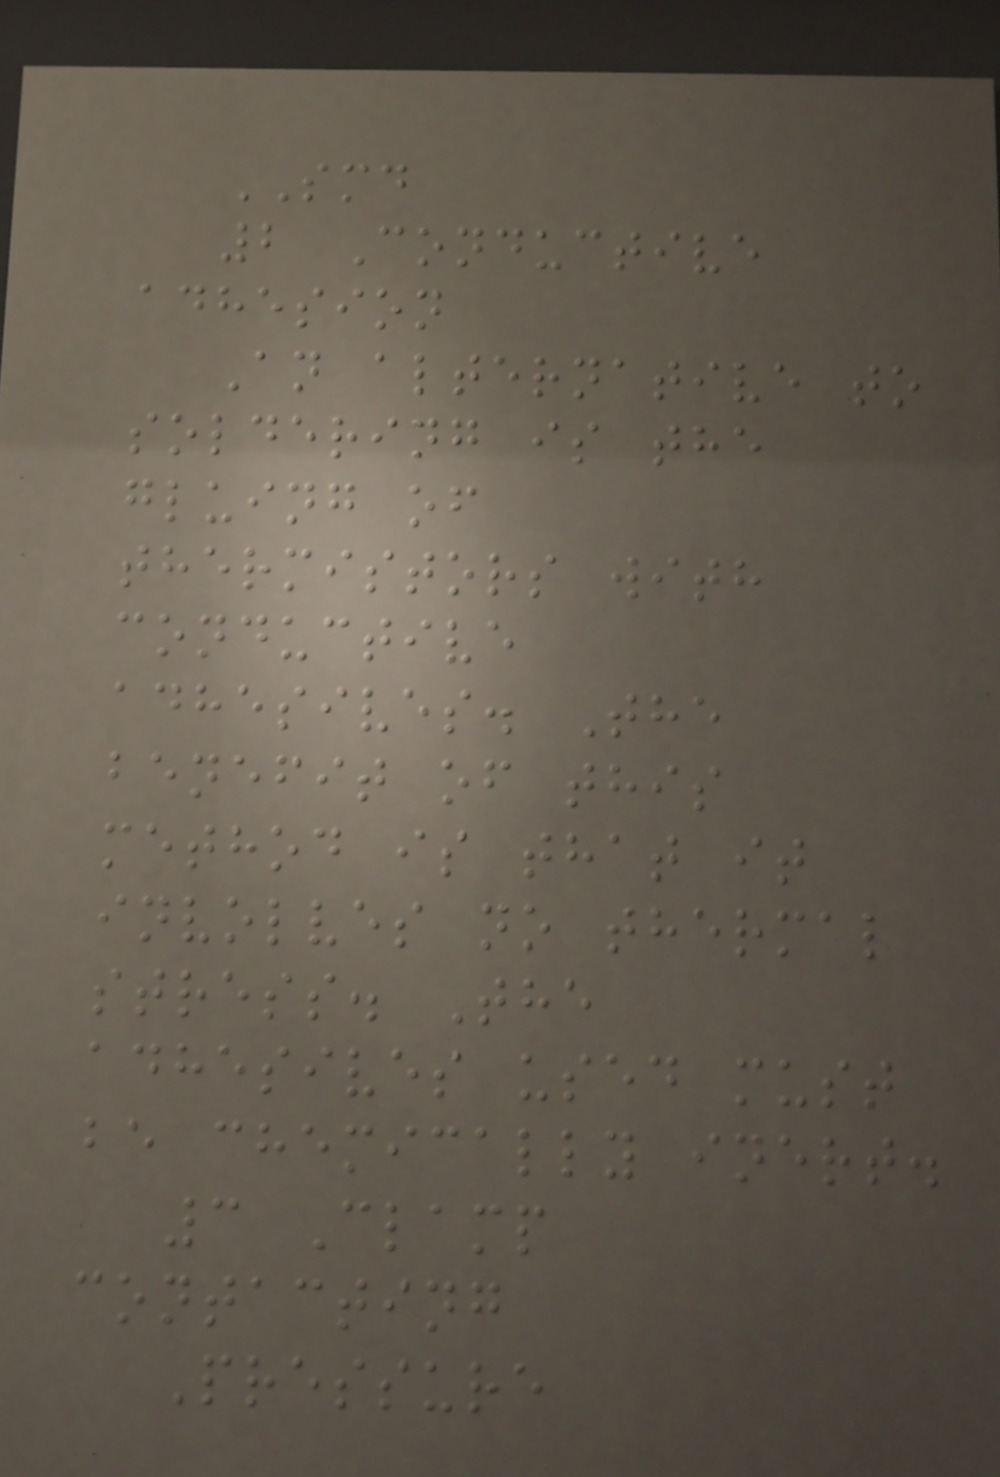SMD
2 Conductive
adhesion
An alternative to
soldering is the
gluing of
thermistors with
conductive
adhesives. The
benefit of this
method is that it
involves no thermal
stress. The
adhesives used must
be chemically inert.
3 Clamp
contacting
Pressure
